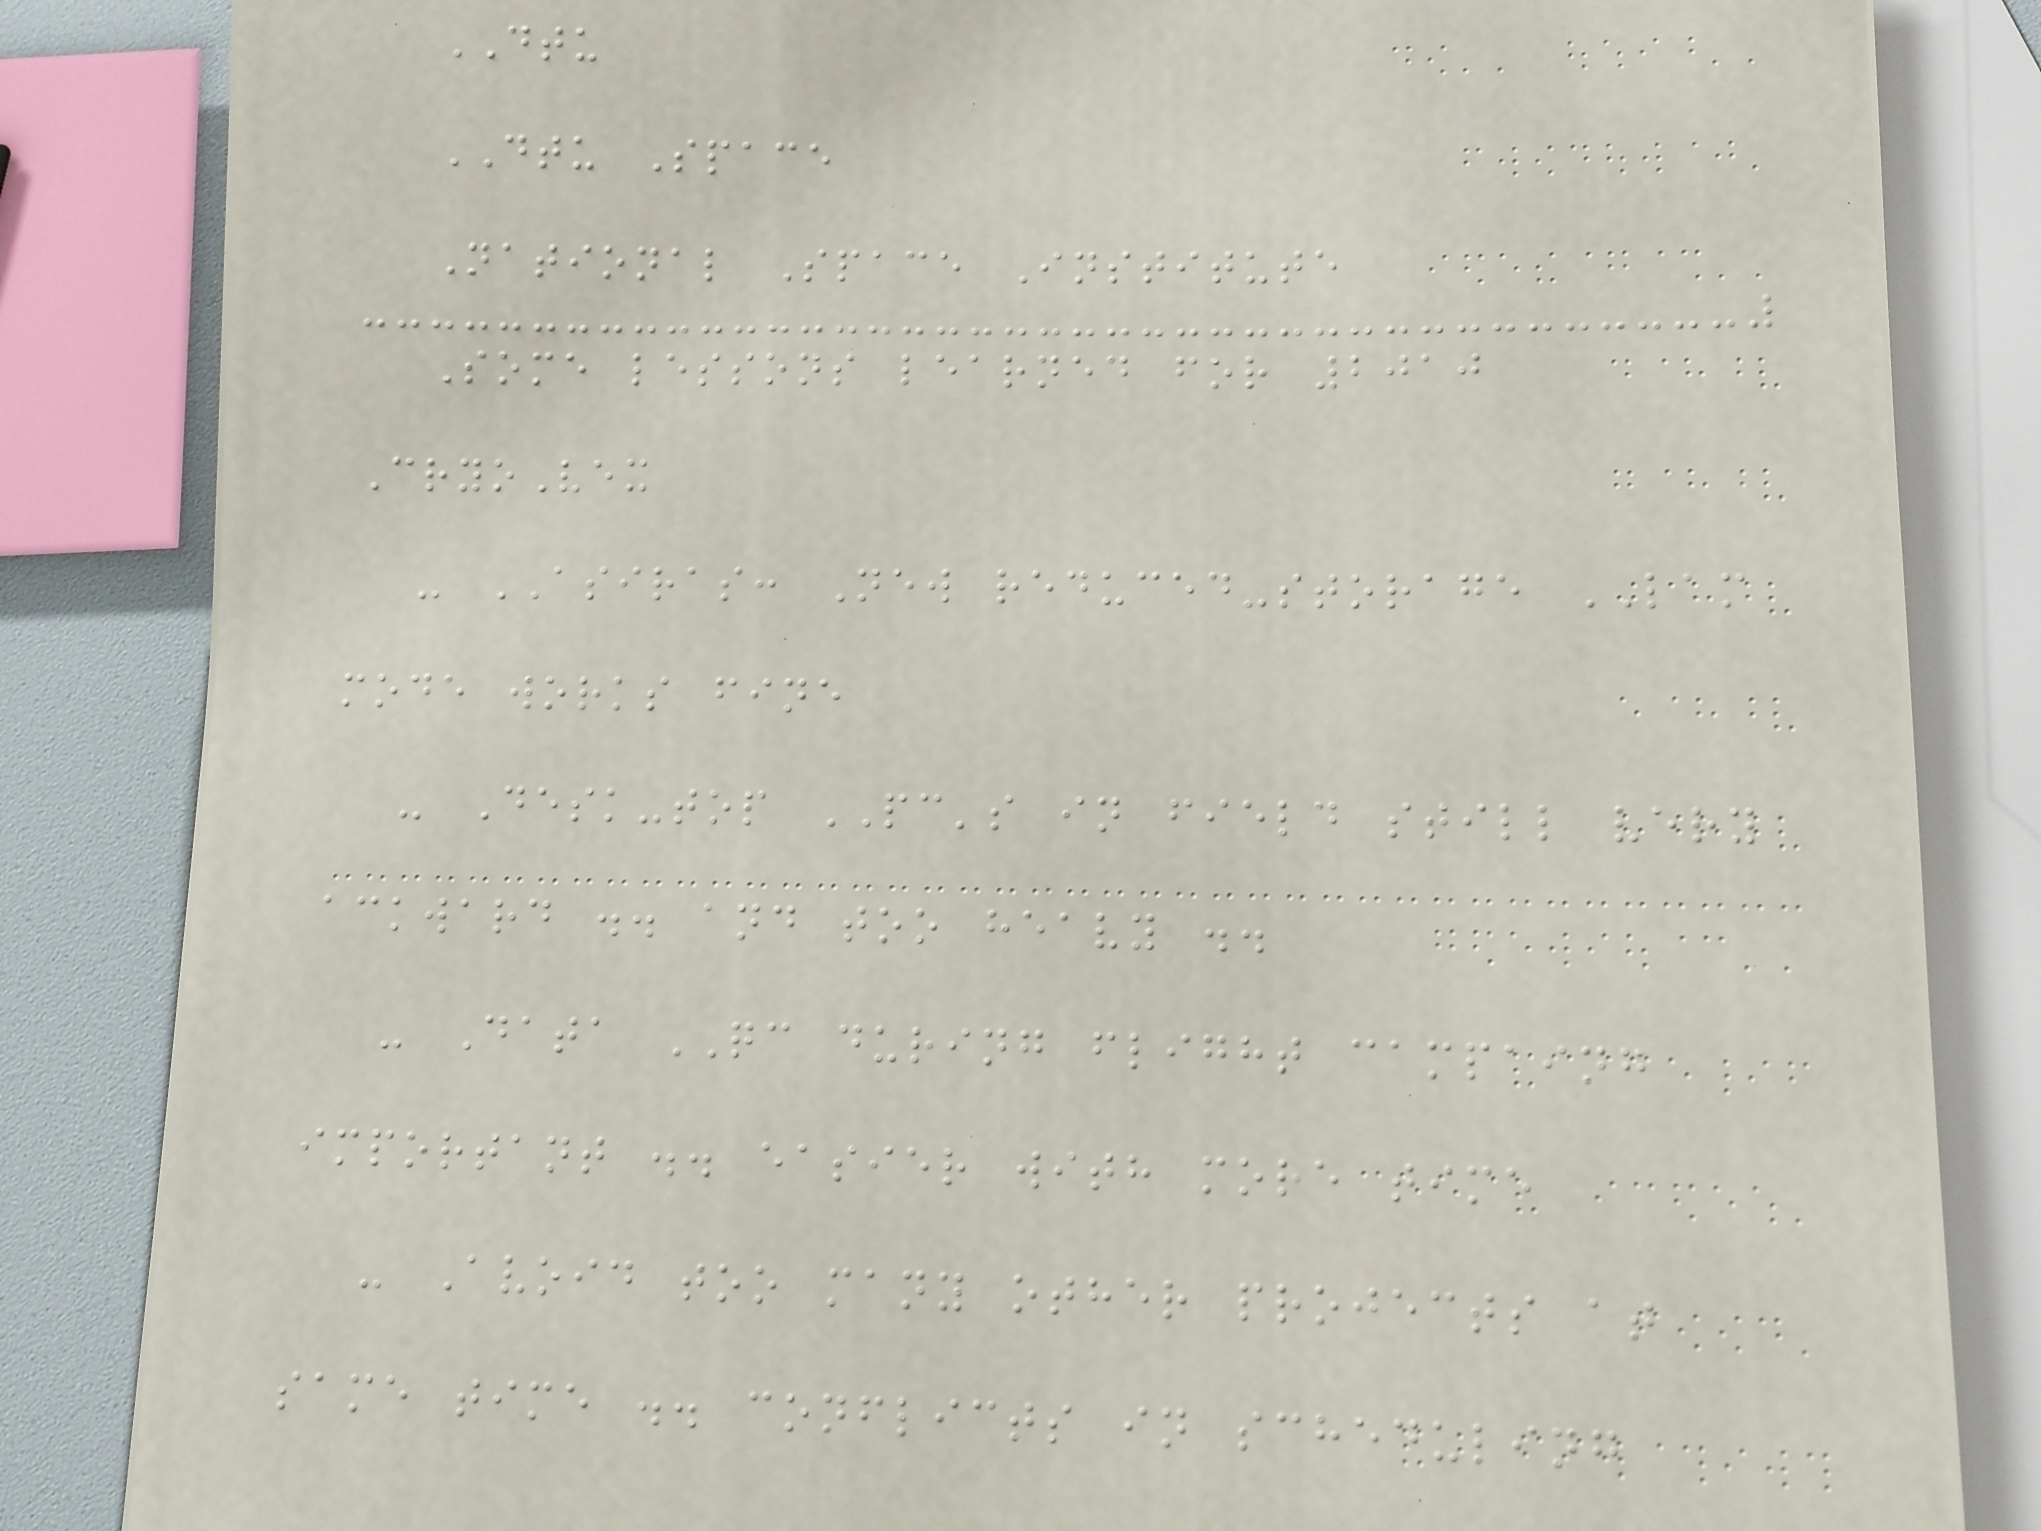DTU
DTU Space
National Space Institute
Some lessons learned for 2010
CryoVex
- ASIRAS: New reduced-storage LAM
mode works fine
- Desk-top PC's in field still very
ackward .. and too heavy ..
- Data QC during flight campaing
important .. easier with more time
- Avoid too many other projects at
same time .. conflicts in scheduling
